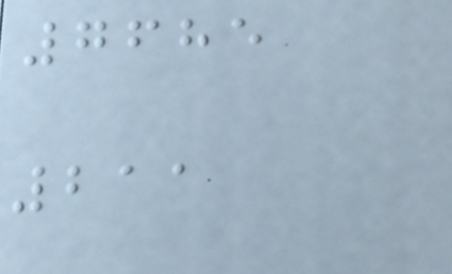7685
211
